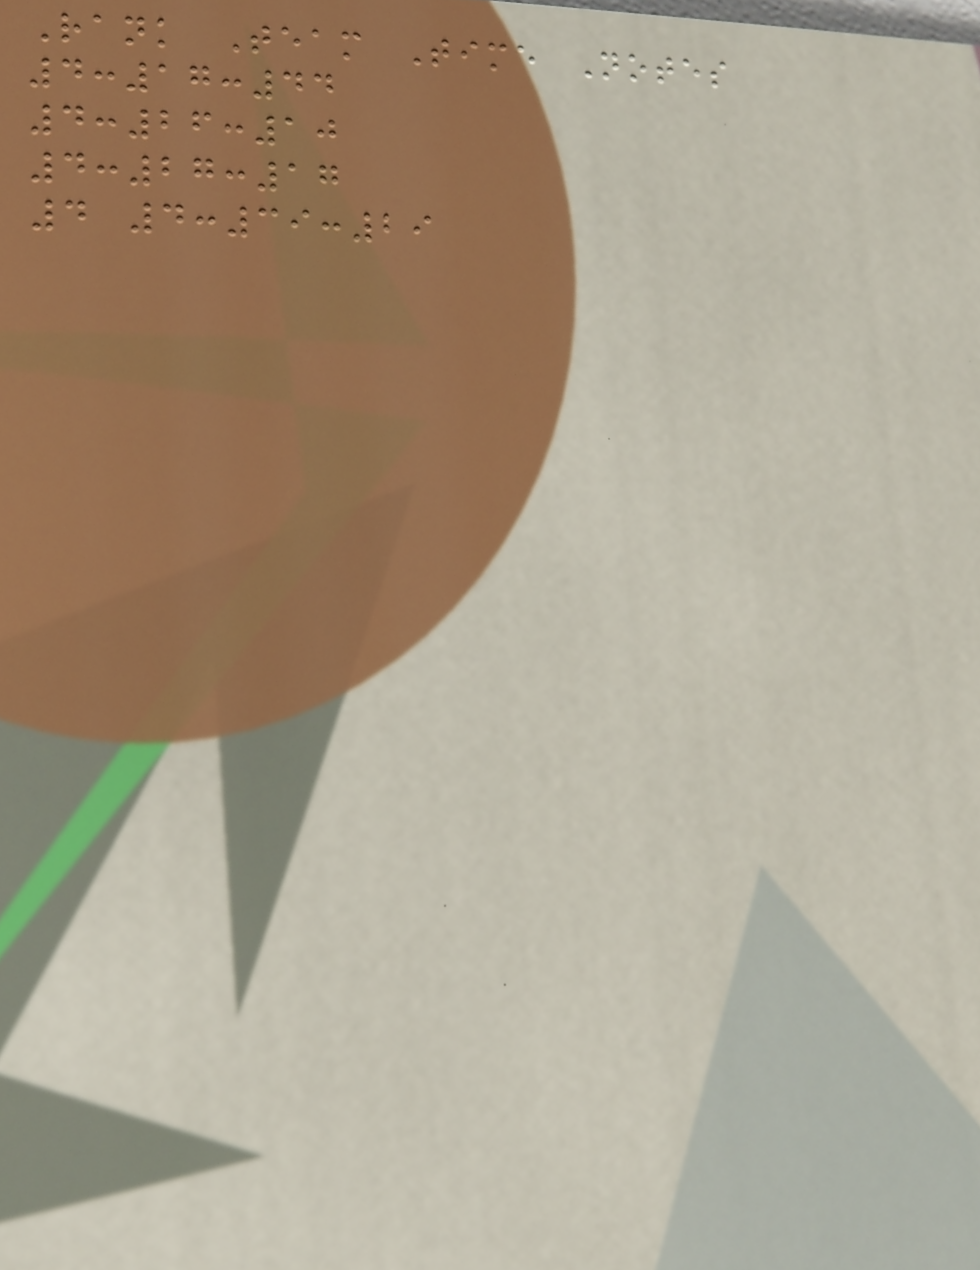Rank Team Time Notes
4:17:44
4:26:10
4:27:17
4 4:39:29
